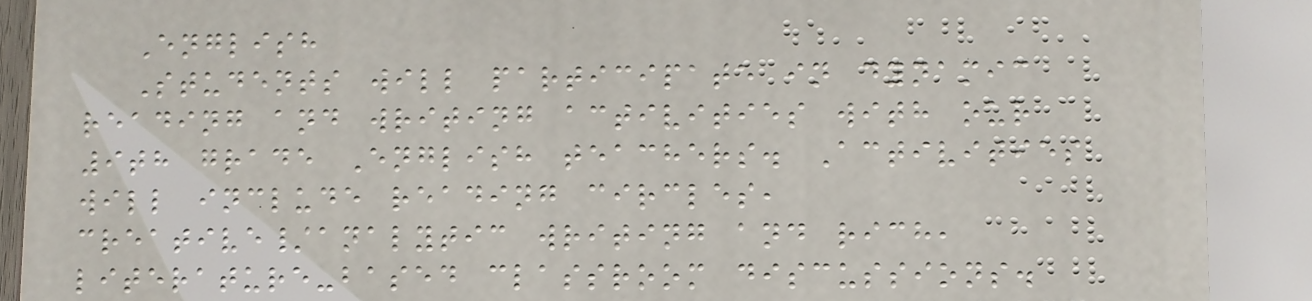English
Students will participate in dynamic
reading and writing activities with our
9th grade English teachers. Activities
will include reading circles,
creative/analytic writing and rich,
literature-based classroom discussions.
